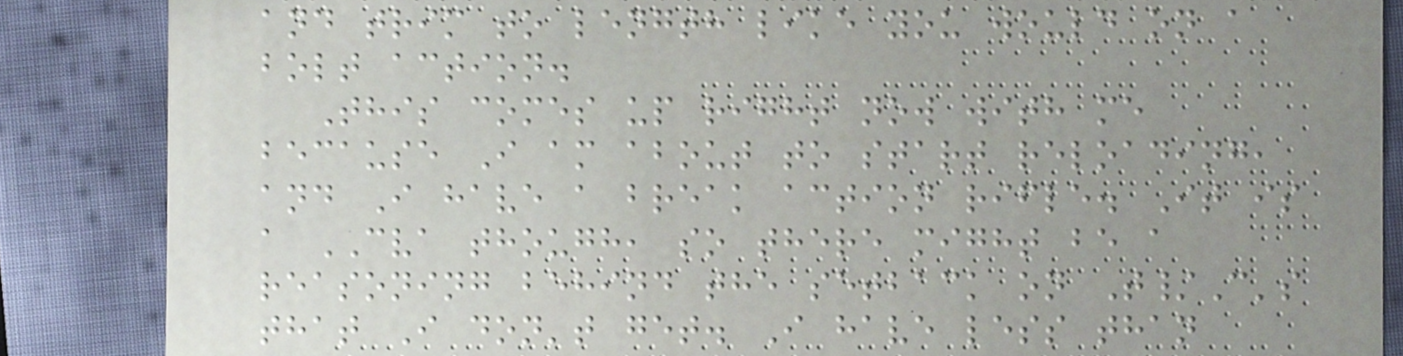and trim to length like you would on a
bolt action.
This comes up right now with me
because I am about to start reloading,
and I have a break action rifle. It is
a CVA though, so there might be a
reasoning behind the setback on T/C's
that I don't get. I have less than
